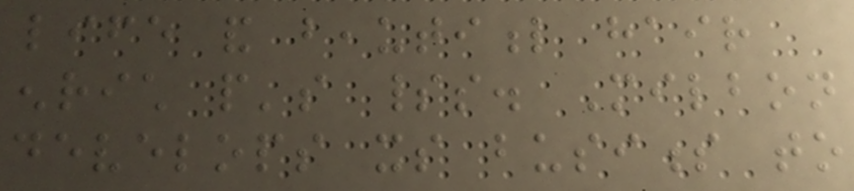life and beautiful hair
enrich people's spirits. Milbon
develops its business to
